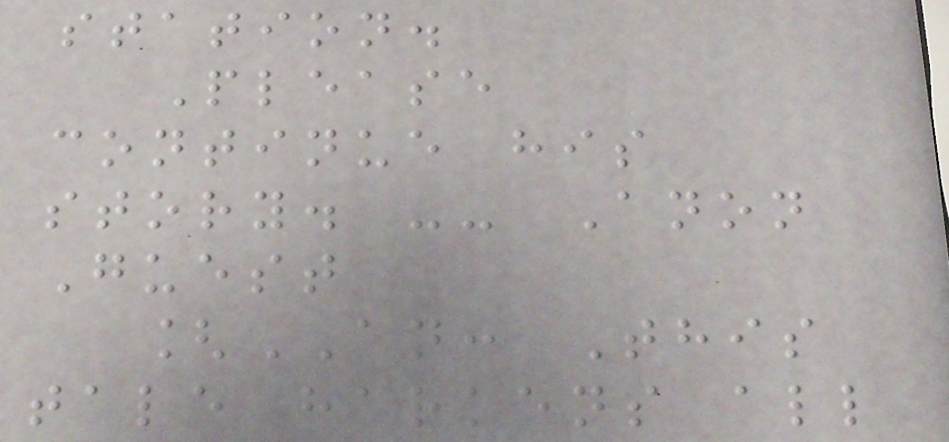station.
Please
continue his
story. -- Anon
Guest
[AN: This
tale harkens all
